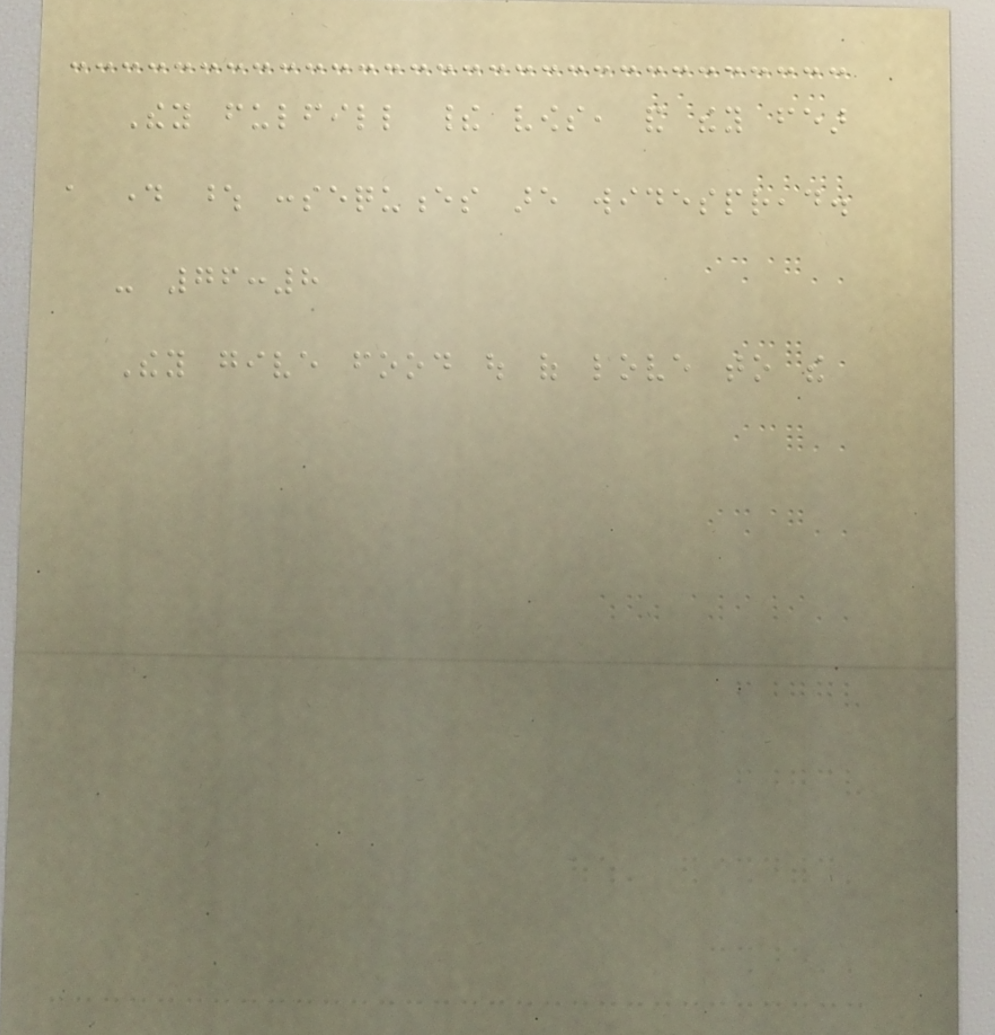They fulfill their vows, and they fear
a day whose consequences are widespread.
- 76:8
They give food out of love to the
